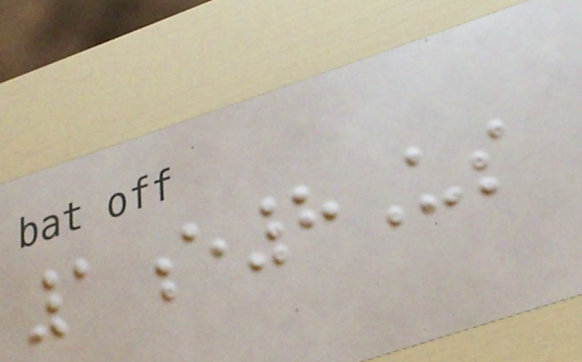1e8Us
